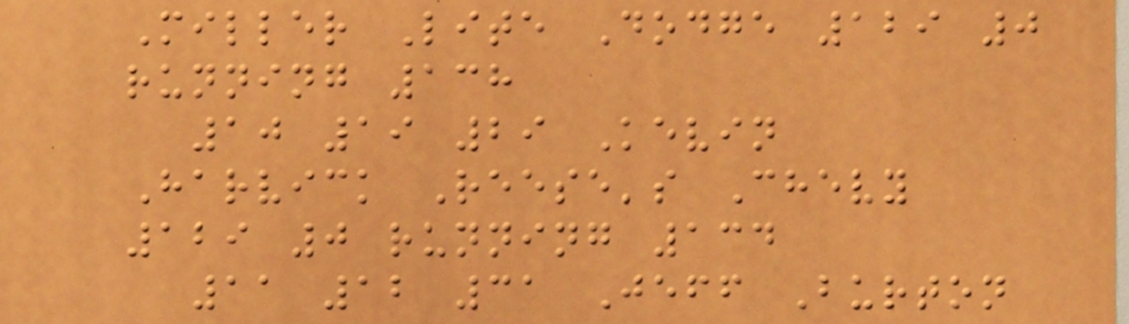Miller Lite Dodge 129 0
running 138
10 19 29 Kevin
Harvick Reese's Chevy
129 0 running 134
11 12 31 Jeff Burton
